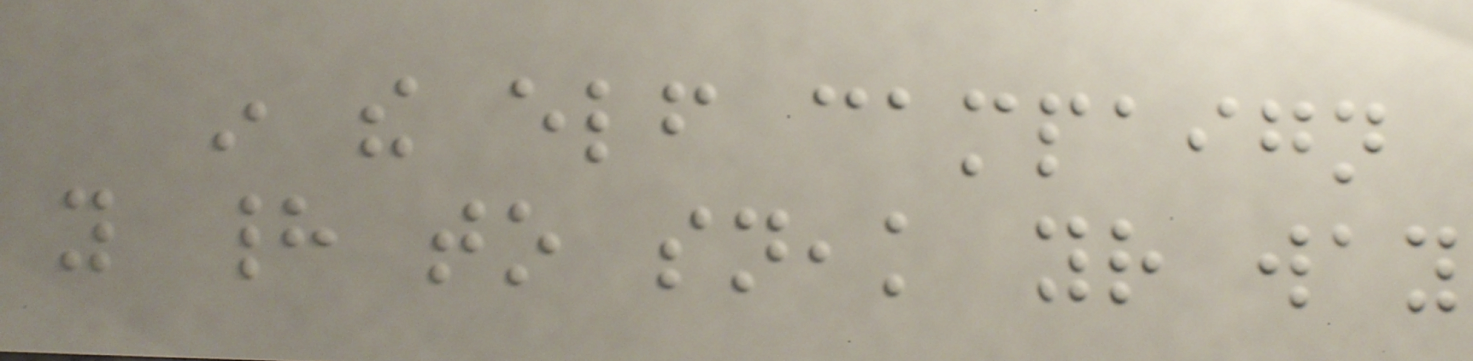in the elf campaign
you had to sneak your way
